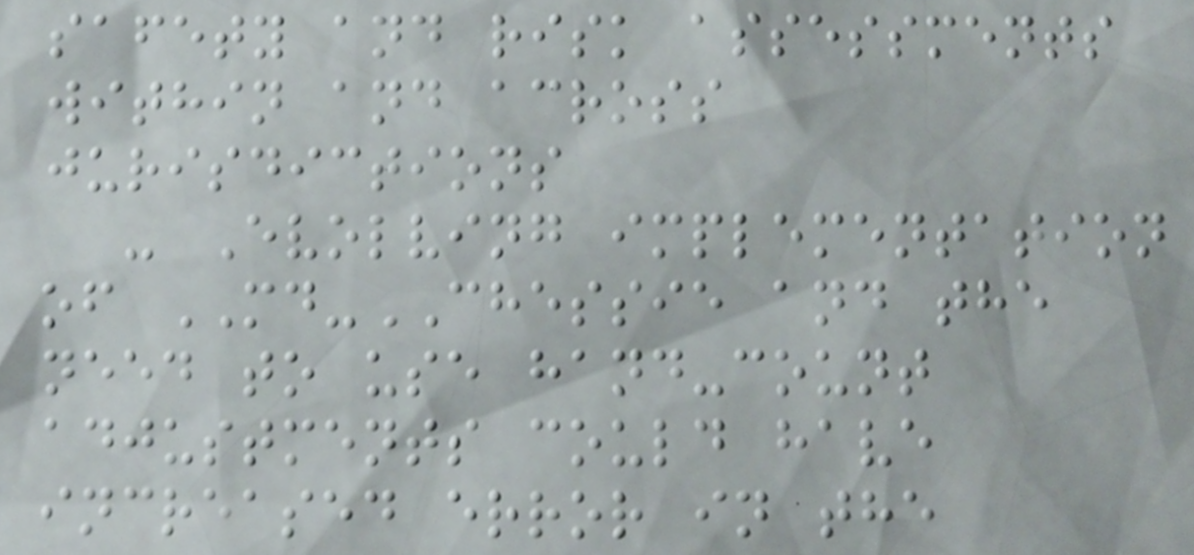safety and risk assessments
within and across
jurisdictions
- Evolving implementation
of MD-CHESSIE and the
need to use hand-count
adjustments could have
increased error in the
